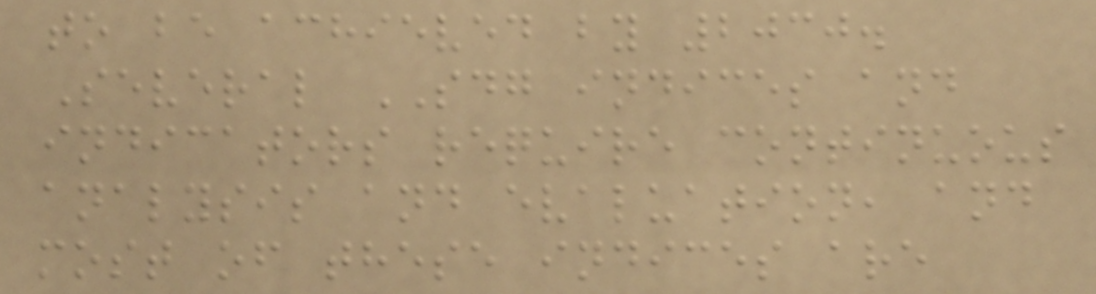to be achieved by 2030.
Several SDG indices and
indicators require continuous
analysis and evaluation, and
most of these indices are
